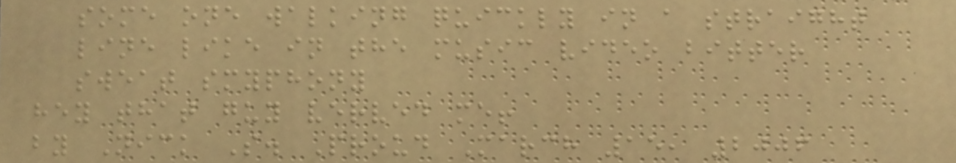some one walking quickly in a straight
line like in the music video bitter
sweat smyphony
hey that guy verved me!
by Nick S. Proud March 15, 2006
